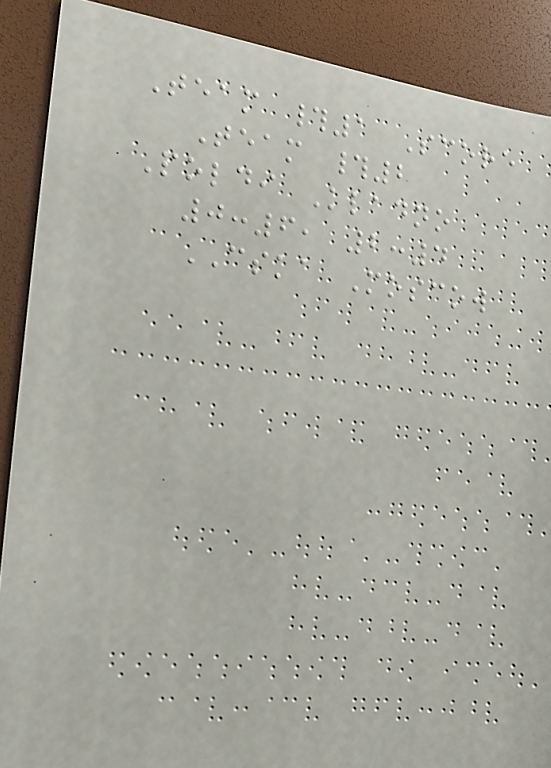Team #1 Score
Team #2
Poldi Kladno
0:6, 2:4
CSKA Moscow
